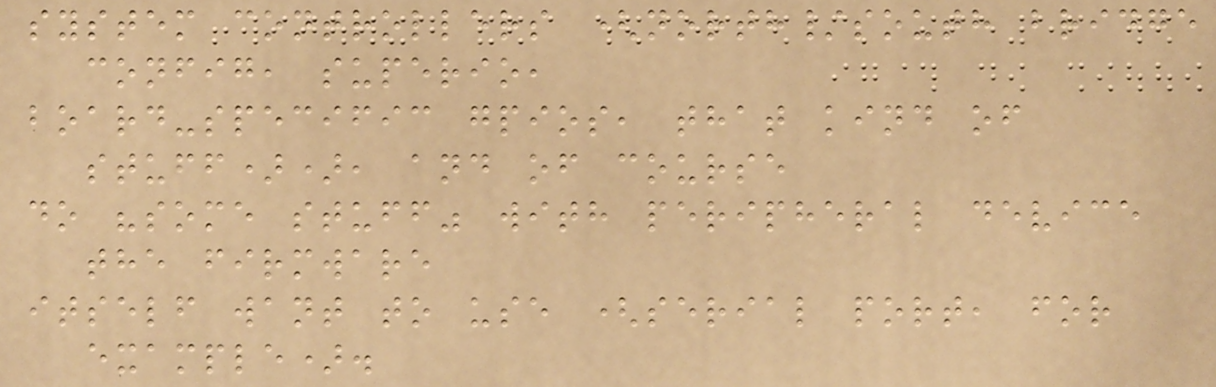system controllers (north/south bridge
config, superio,
board-specific gpios, that kind of
stuff)), and of course
do "some stuff" with peripheral device
the firmware
itself want to use (serial port, for
example).
